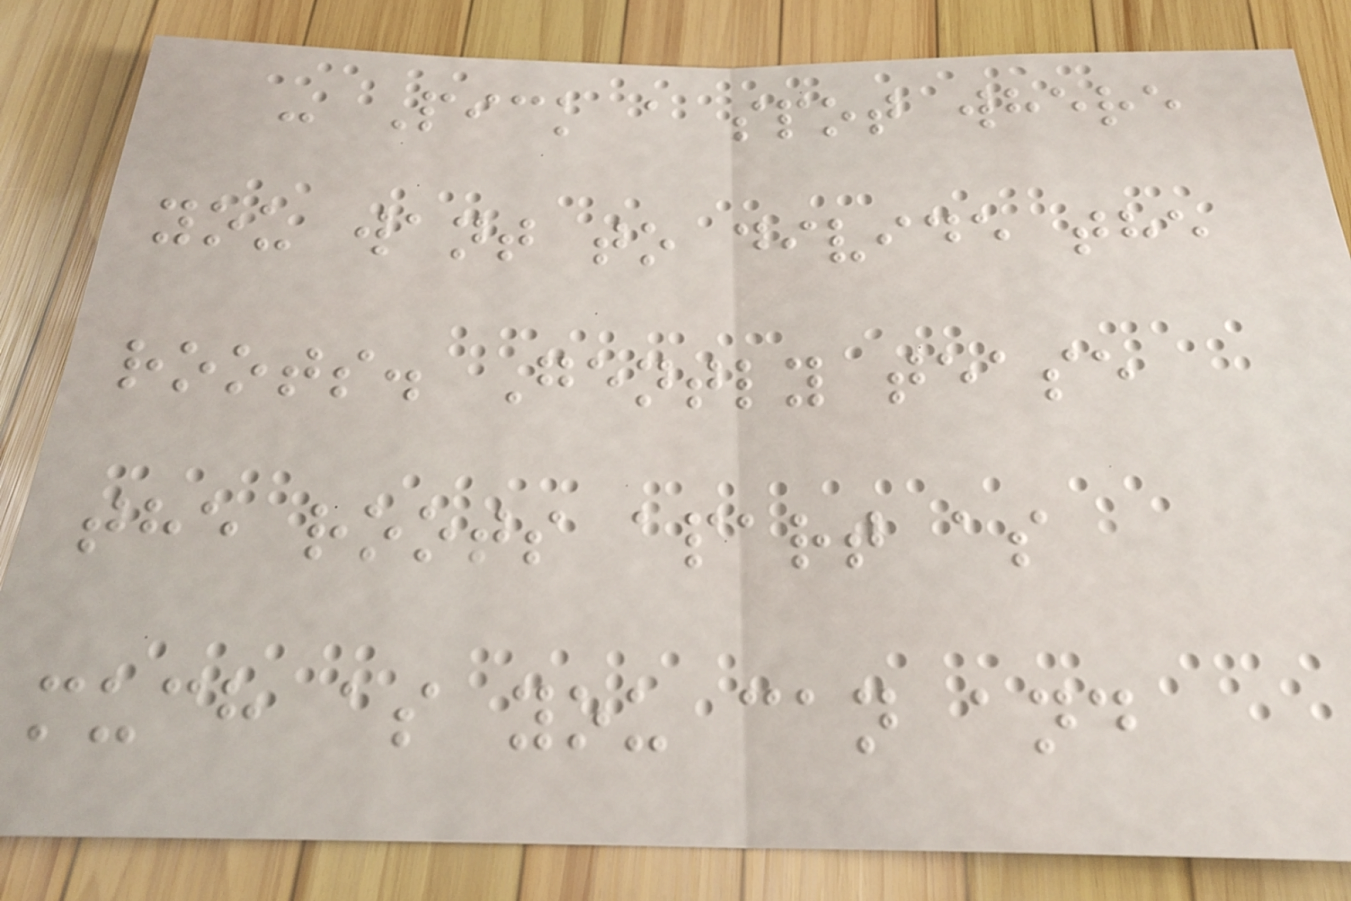- Pick a spot where
you want to divide the
roots. Gently tease
the roots apart as
much as you can and
